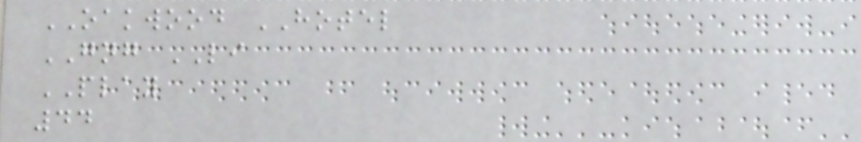OAKWOOD HOTEL
GNG LI
PLAY
44
